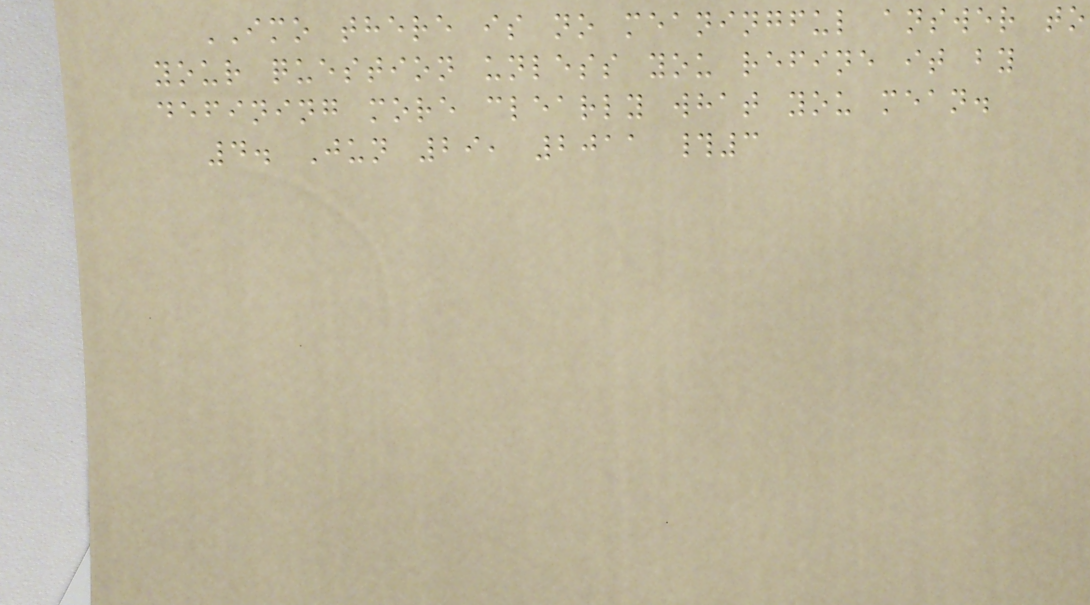IMO there is no meaningful answer to
your question unless you refine it by
defining more clearly what you mean.
4. Jun 29, 2011 #3
